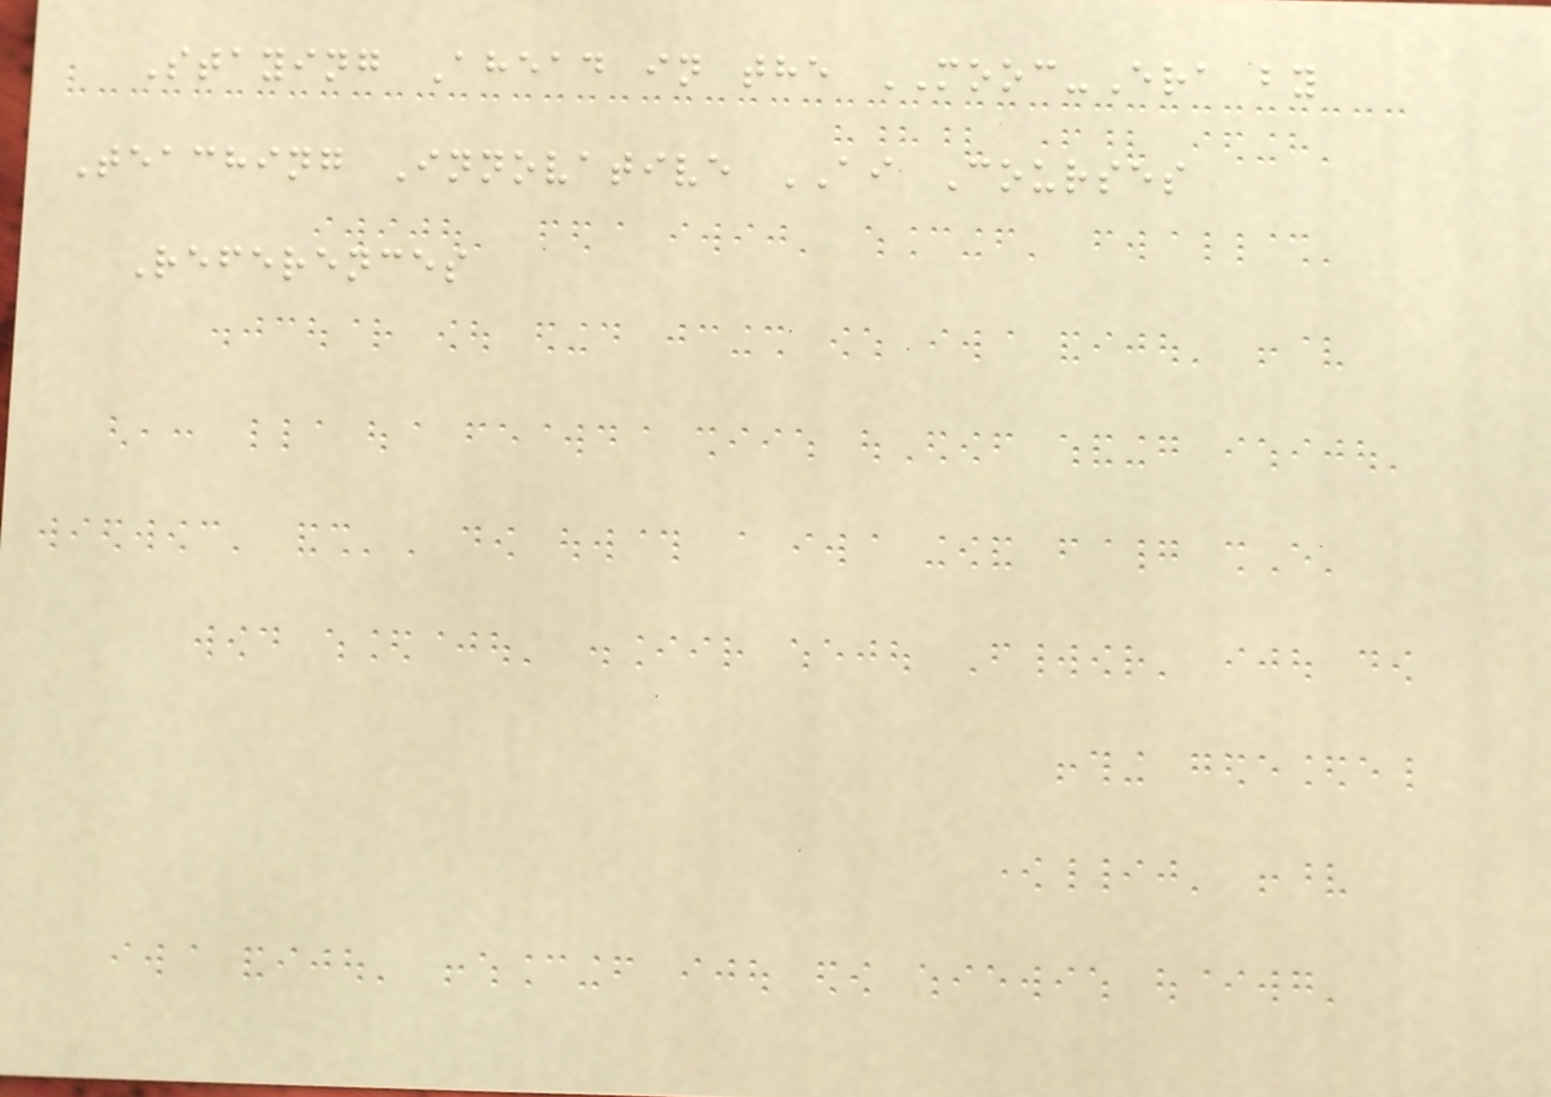Staying Ahead in the MOOC-Era by
Teaching Innovative AI Courses
References
